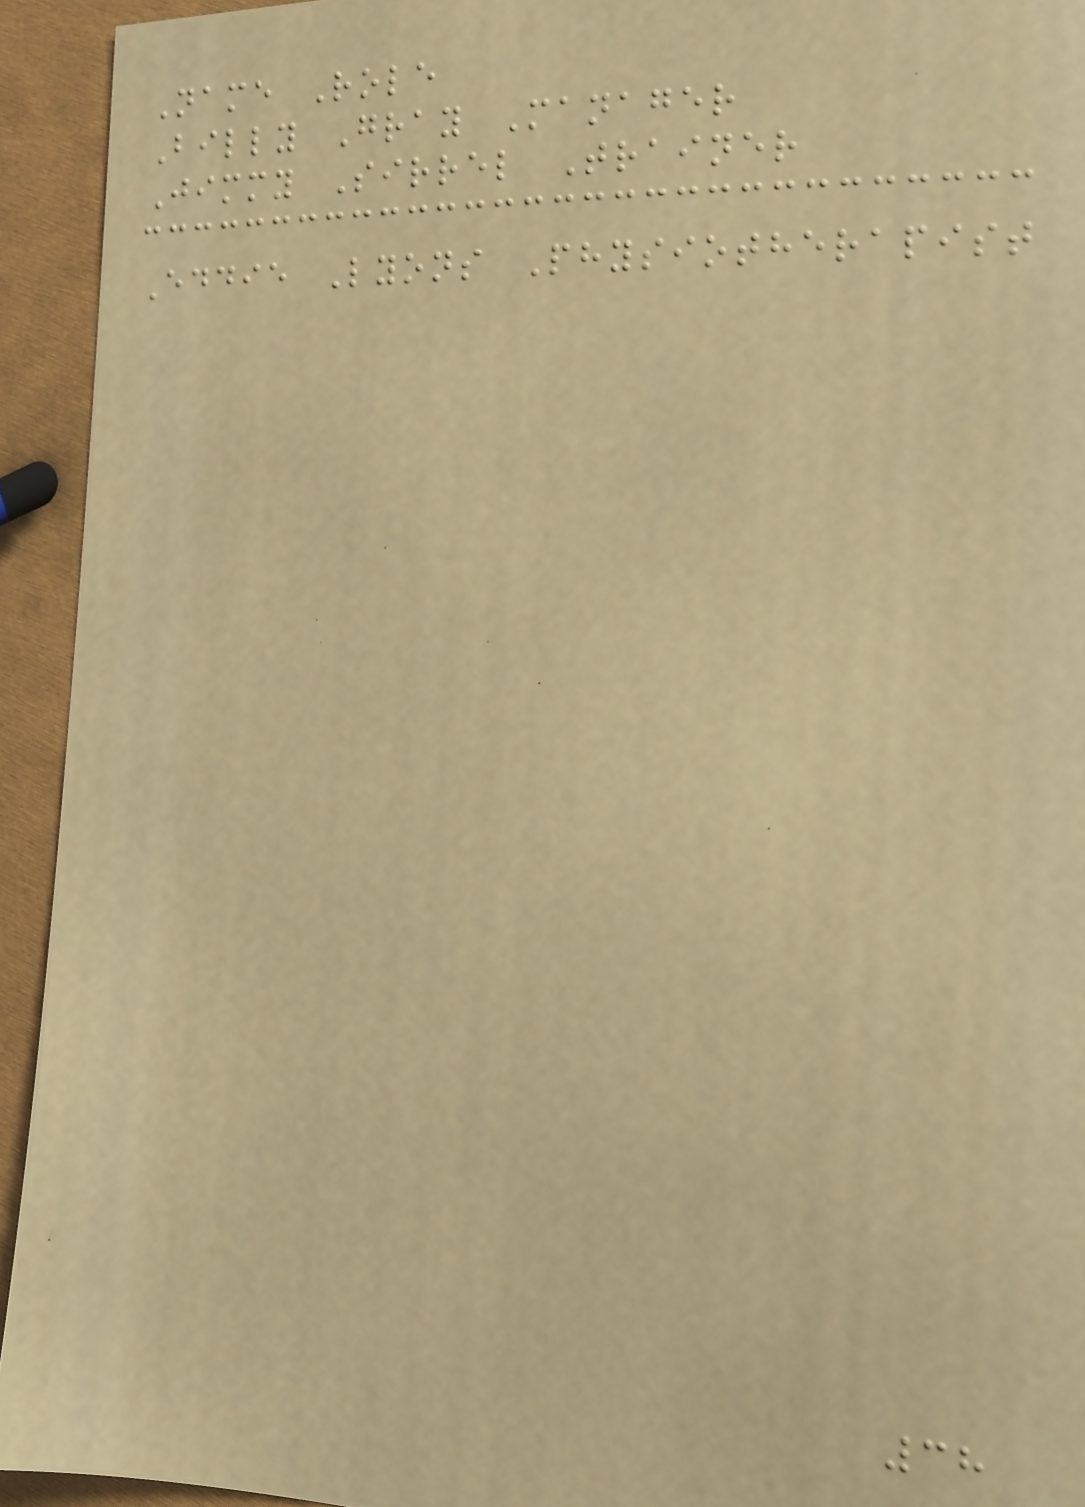Name Role
Billy Gray Manager
Jimmy Sirrel Trainer
Eddie Lyons Physiotherapist
38
